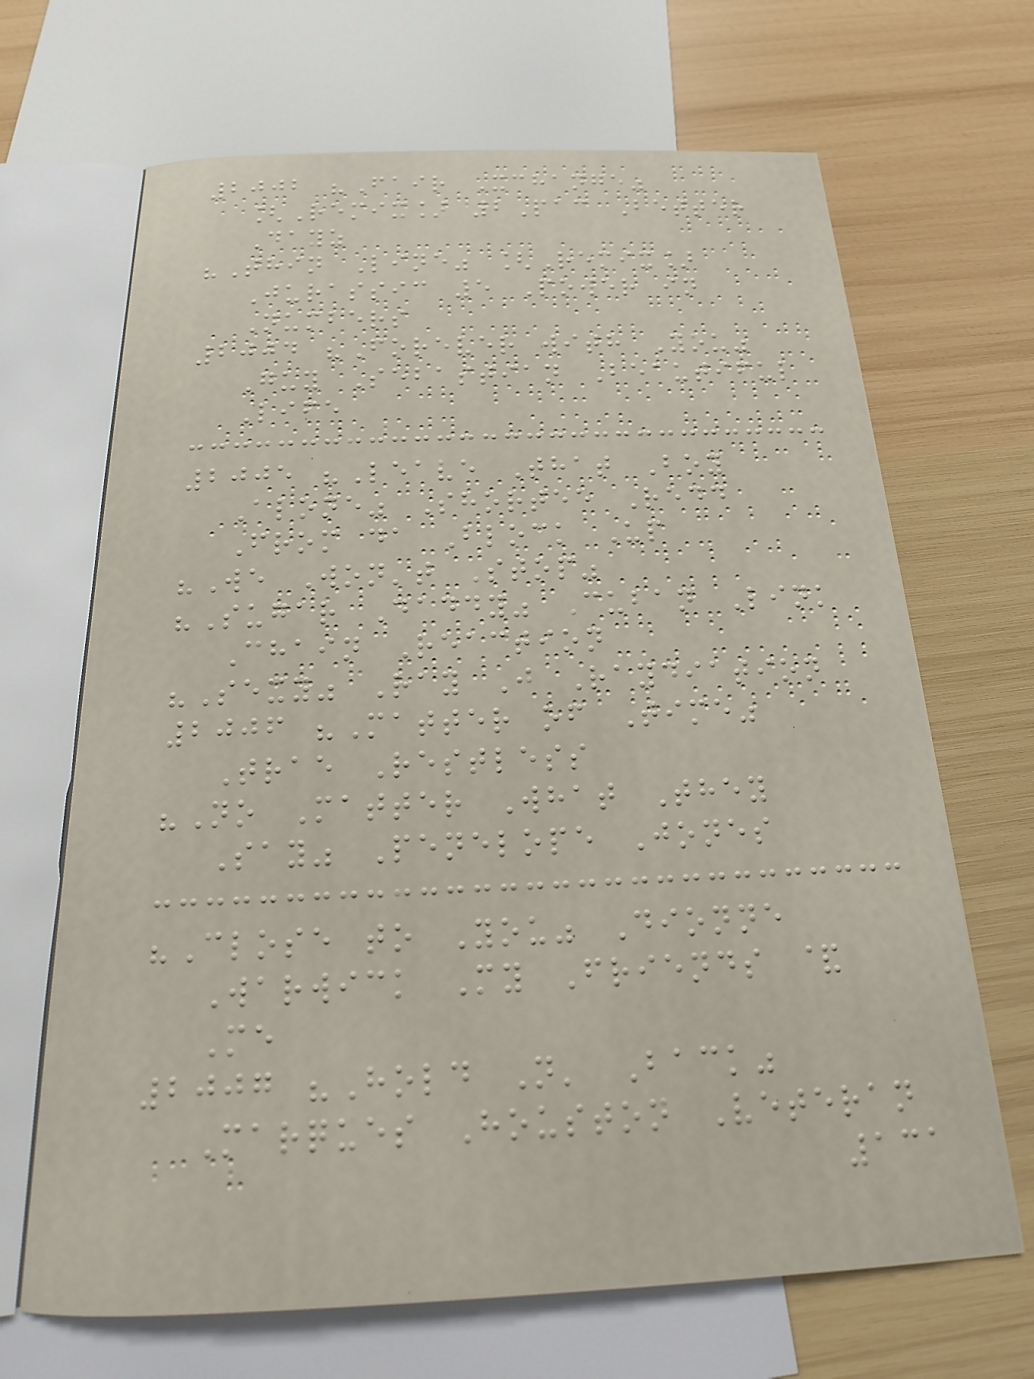2002 "Fair Xchange"
[Remix] 2Pac Better
Dayz
"Thin Line" [Remix]
Jurassic 5 Power in
Numbers
2004 "Forever with You"
Guy Sebastian Beautiful
Life
2005 "Leave That Boy
Alone" Shortee Redd
From da Block Up
"We Won't Stop"
"Sugar Daddy" Cuban Link
Chain Reaction
"Sexy" Ray J Raydiation
2006 "Matter of Time"
Trae Restless
"No Matter What They
Say" Penelope Jones
"Close to You" Dionne
Warwick My Friends &
Me
2007 "Hold N' Back"
Marques Houston Veteran
131
